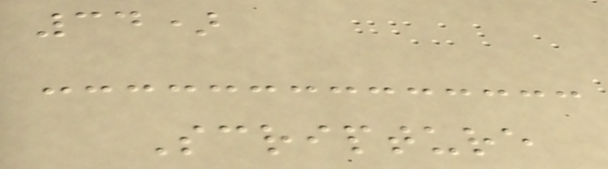34)
Scripture
